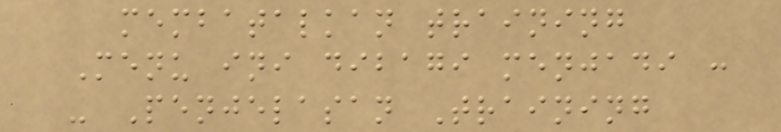membatalkan training
Menu ini dibagi menjadi :
- Penjelasan Training
